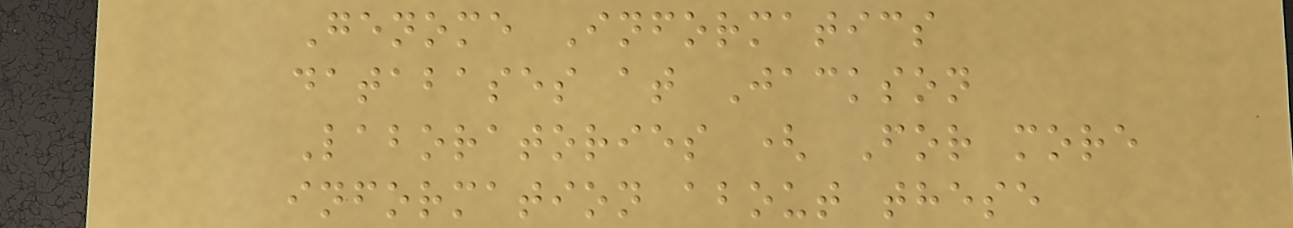Genome Informatics
databases at Jackson
Laboratories ( For more
information about these
